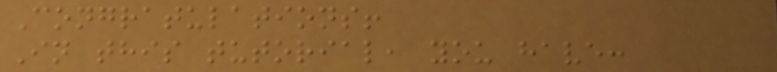Congratulations!
In this tutorial, you have:
